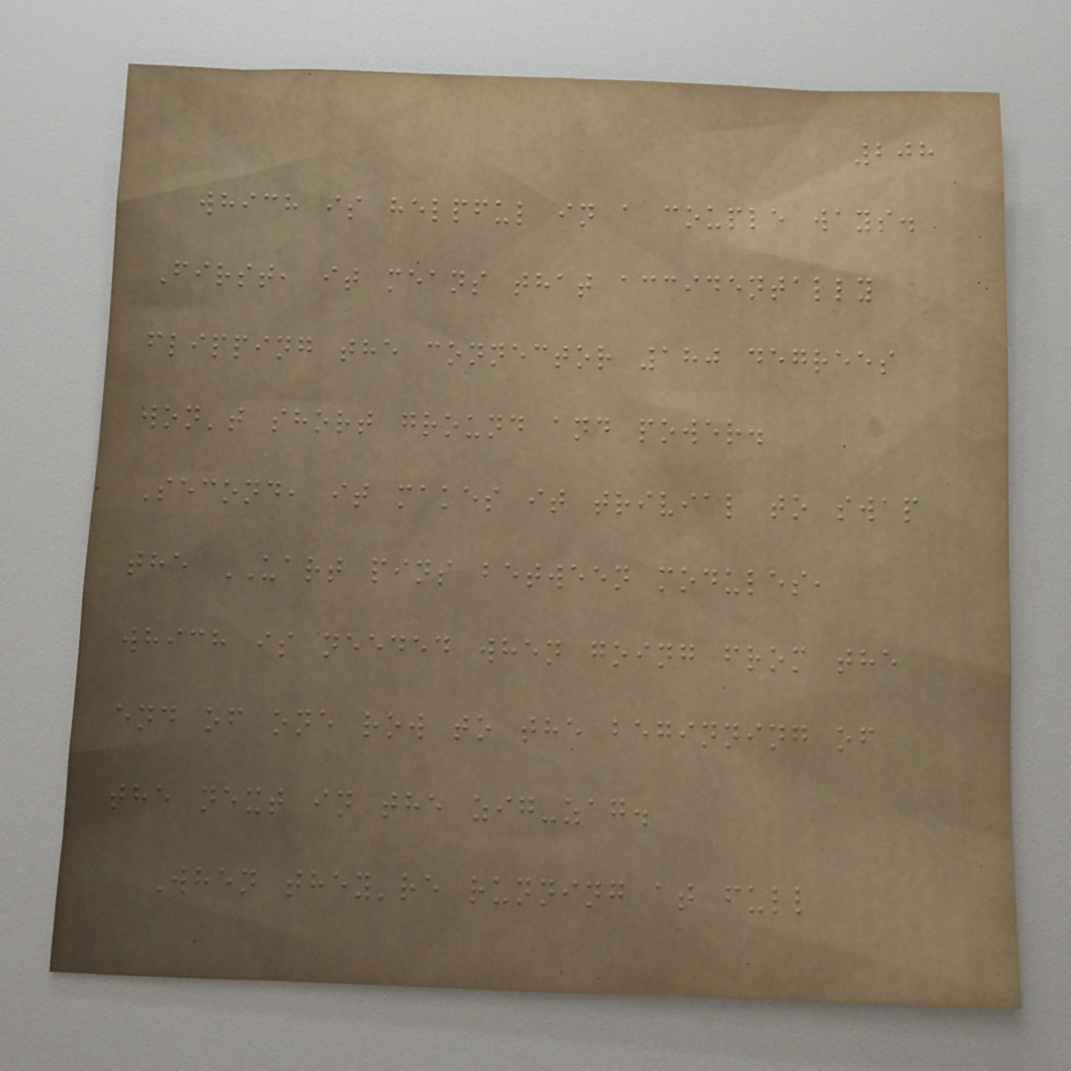208
which is helpful in a couple ways.
First, it means that accidentally
flipping the connector 180 degrees
won't short ground and power.
Second, it makes it trivial to swap
the UART pins between modules,
which is needed when going from the
end of one row to the beginning of
the next in the zig-zag.
When they're running at full
